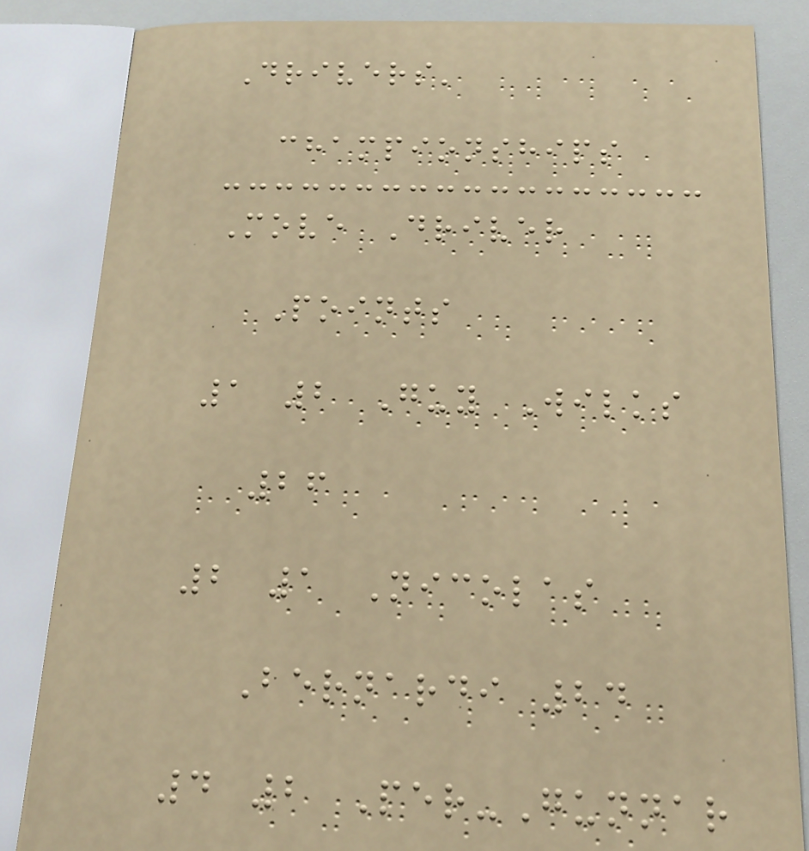Drivers'
championships
Move Driver
Points
1 2 Guy Wilks
26
2 1 Nicolas
Bernardi 24
4 2 Per-Gunnar
